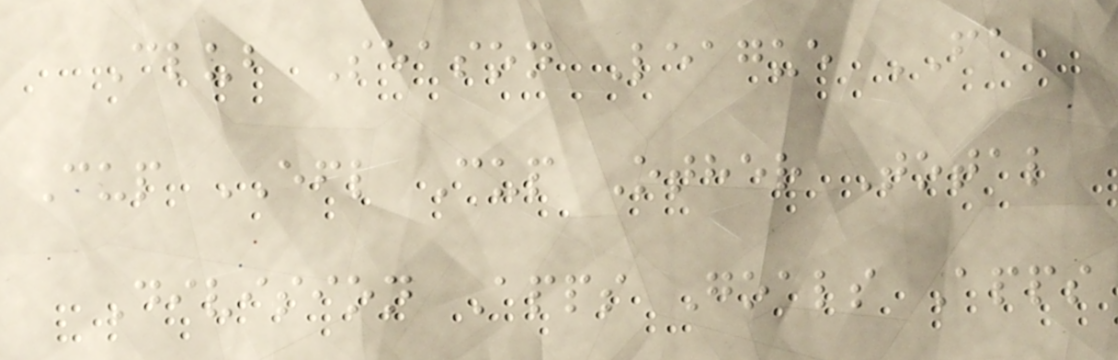Club Season League FA
Cup EFL Cup Other Total
Division Apps Goals Apps
